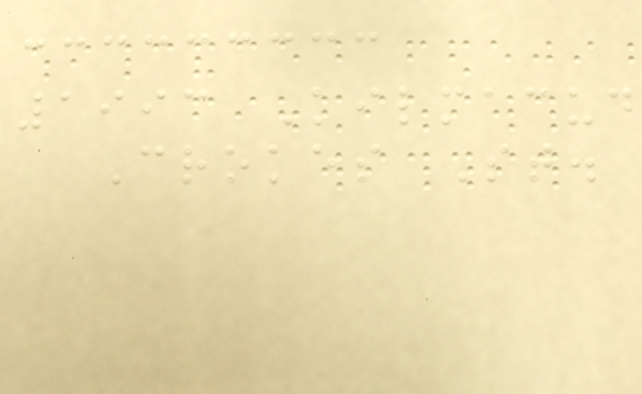1993 Kilmacud
Crokes St.
